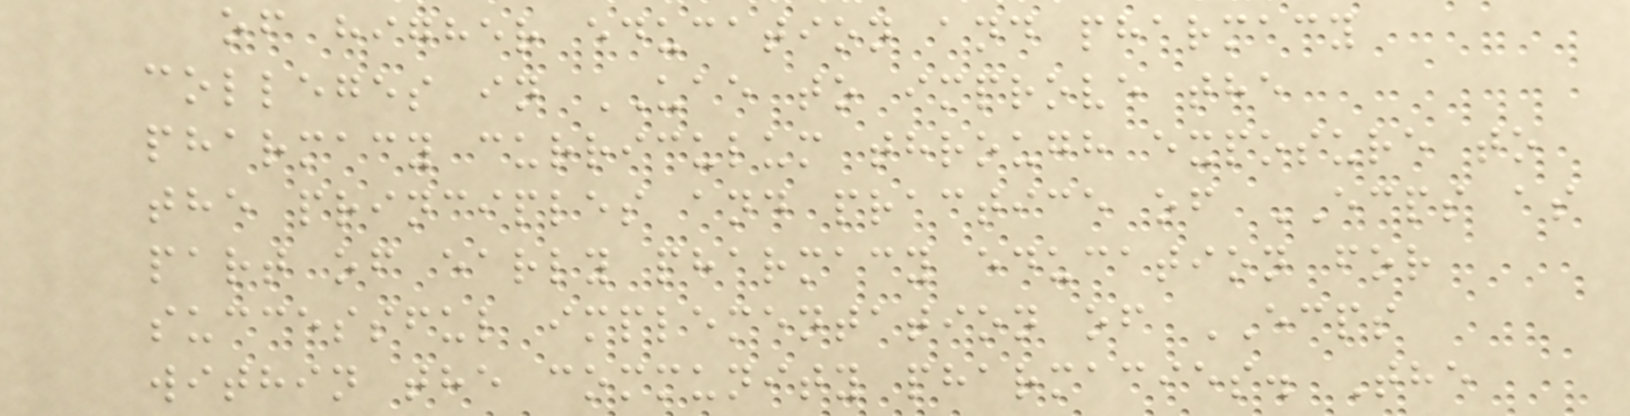of higher education and pharmacy
colleges in UAE to improve the
pharmacy curriculum through exposure to
the principles and practice of ECPS as
part of early pharmacy education for
successful implementation of ECPS
within the community pharmacies. The
